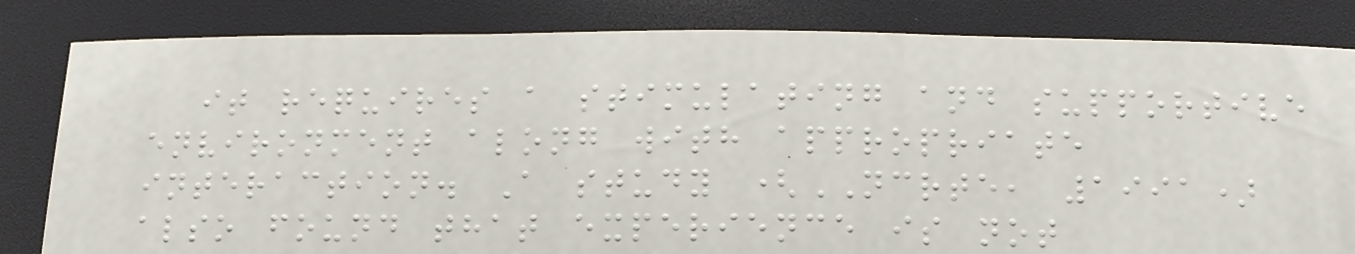it requires a stimulating and supportive
environment along with appropriate
interaction. A study (NCRTE, 1991)
also found that experience is not
